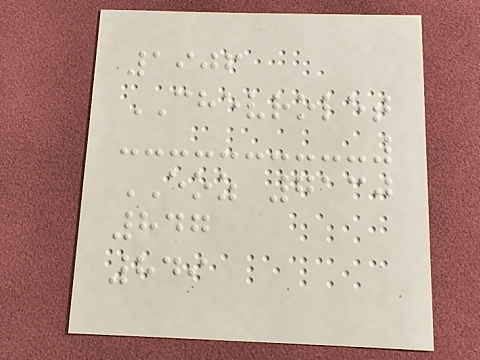1906
CHEVROLET
EOZ 7130
847
849
